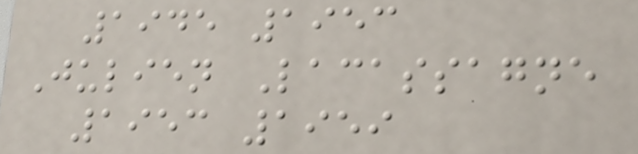1945 1953
Julien Lacassagne
1953 1959
